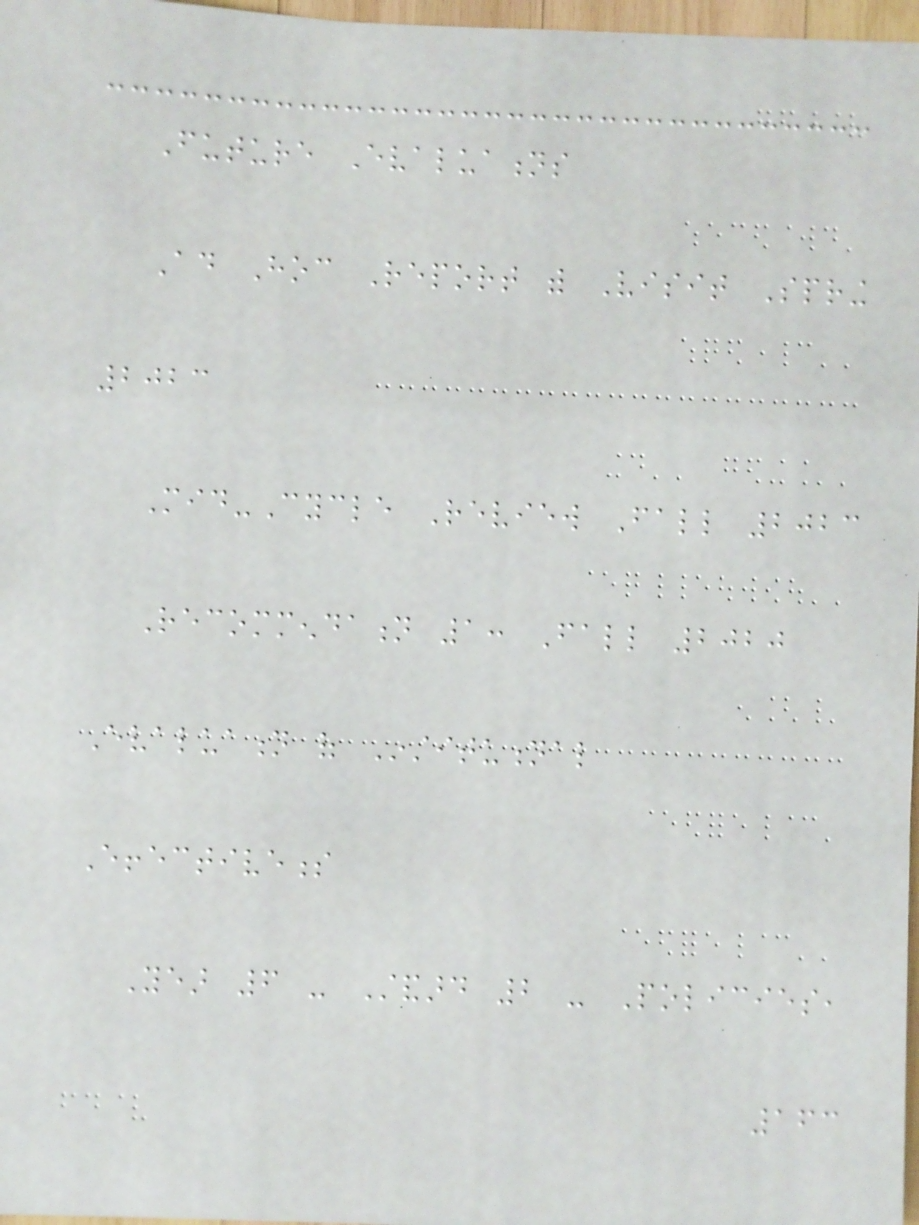Future Evaluations
Ad Hoc Report with Visit Spring
2023
Mid-Cycle Review Fall 2023
Recommendation 1: Fall 2020
Evaluation of Institutional
Effectiveness
Year 6 - Standard 2 - Policies,
163
